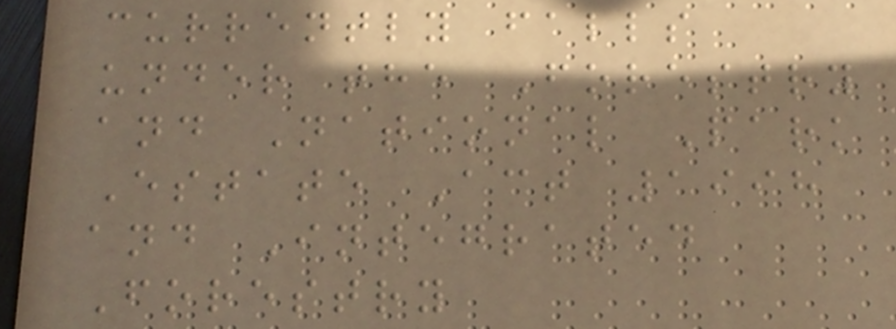currently falls
under the Forestry
and National Park
Estate Act 1998
and Integrated
Forestry
